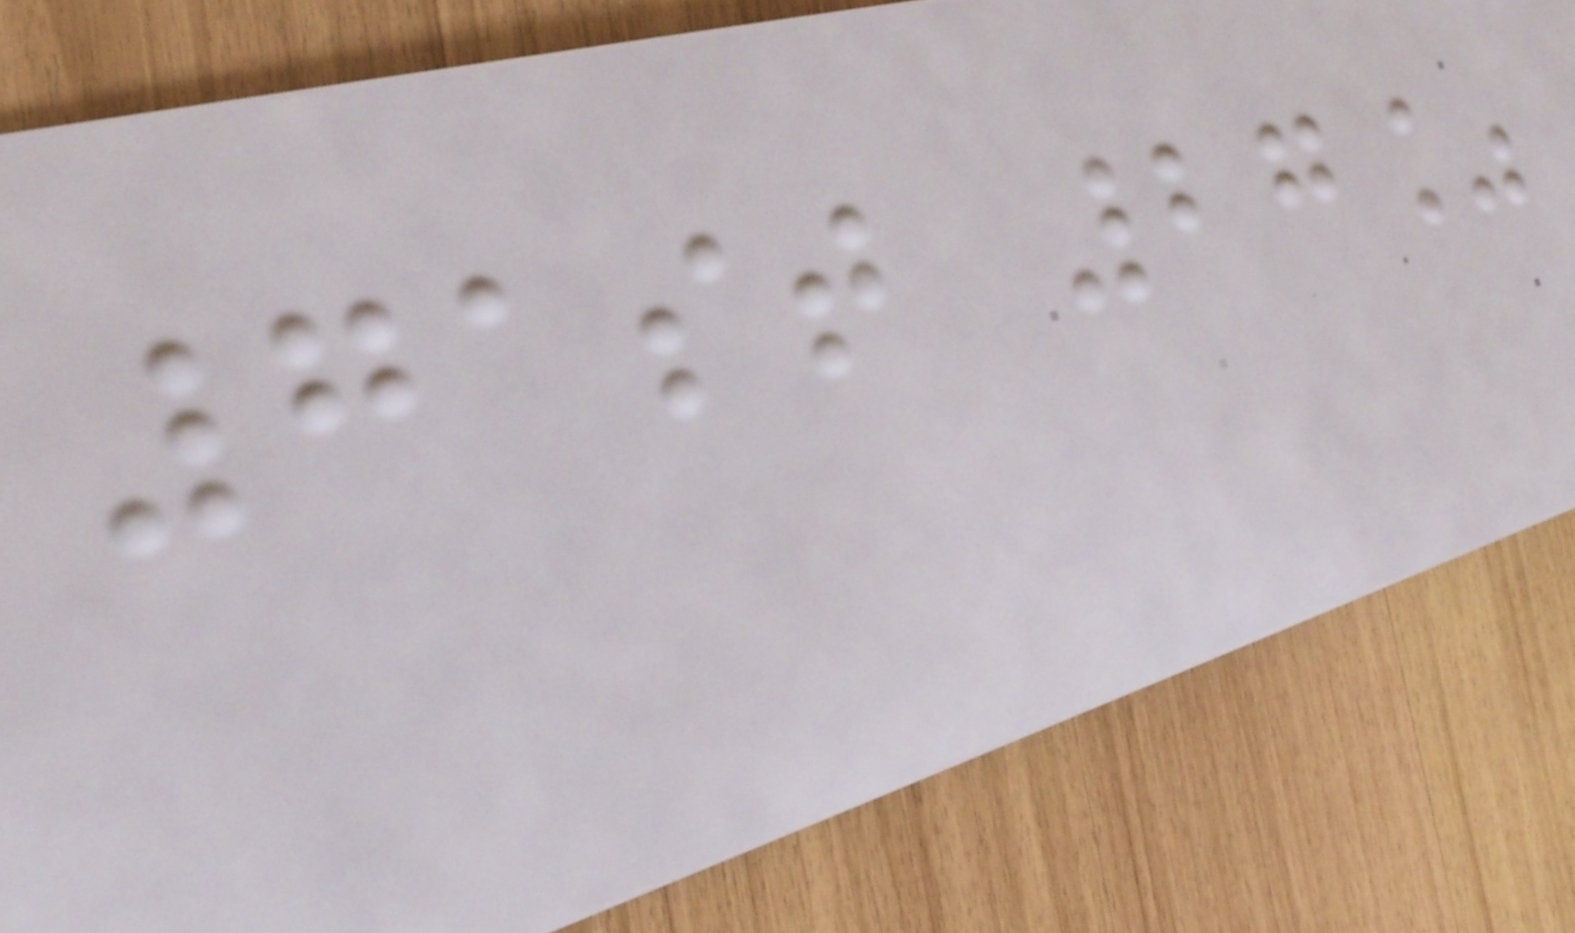71st 27%
